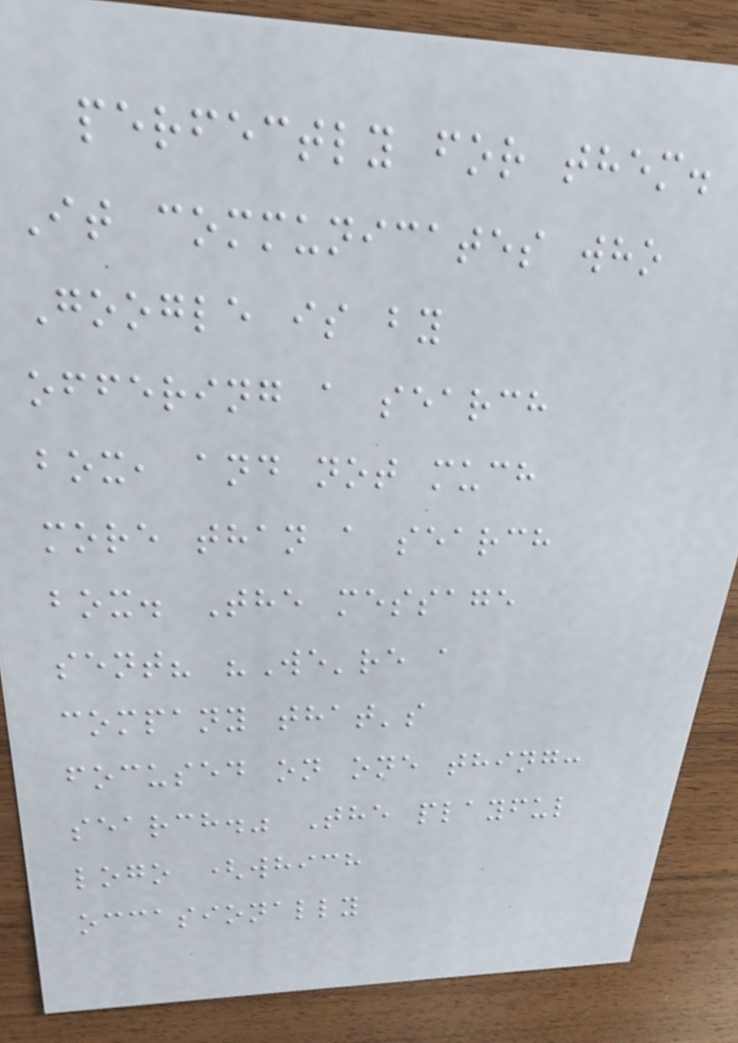perfectly for them.
It communicates who
Google is by
offering a search
box, and not much
more than a search
box. The message
sent? "We're a
company that's
focused on one thing:
search." The playful
logo (which
occasionally
